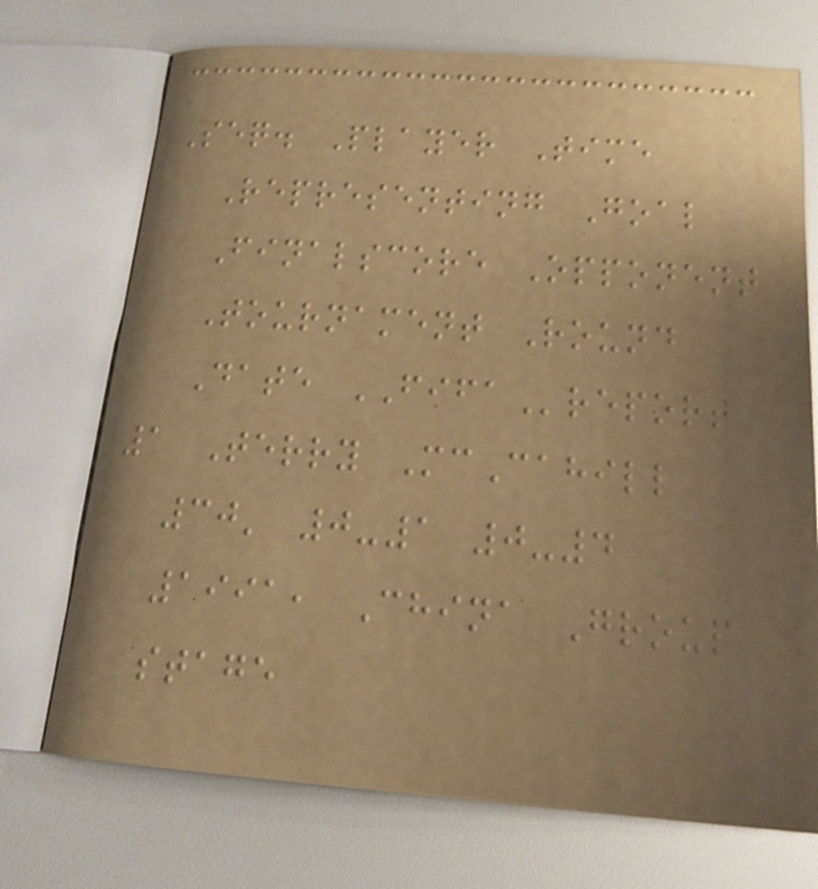Seq. Player Time
Representing Goal
Finalscore Opponent
Tournament Round
Date FIFAreport
1 Terry McCahill
30' 0-1 0-4
1991, China Group
stage
